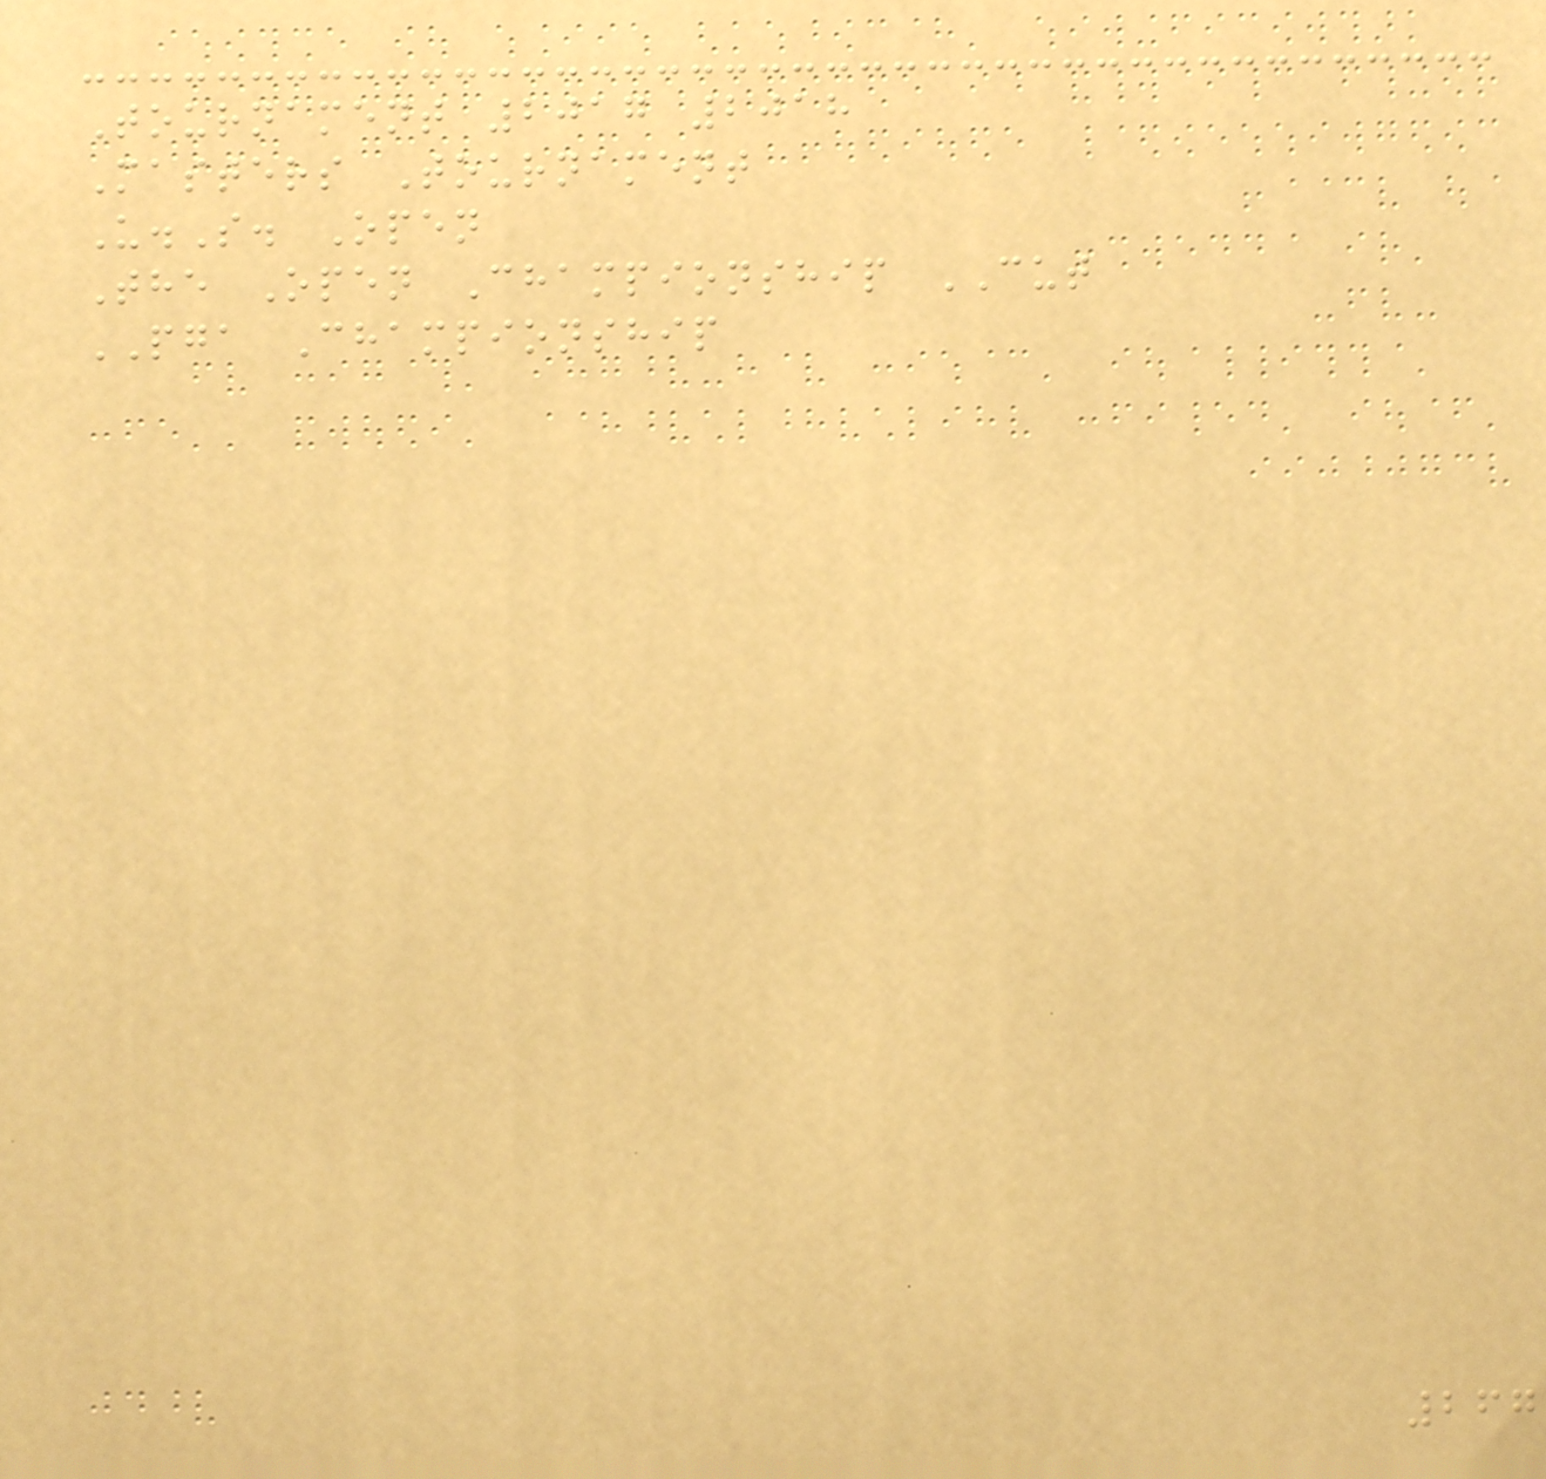Tournament 2017 2018
Masters Tournament
U.S. Open
The Open Championship CUT
PGA Championship
267
